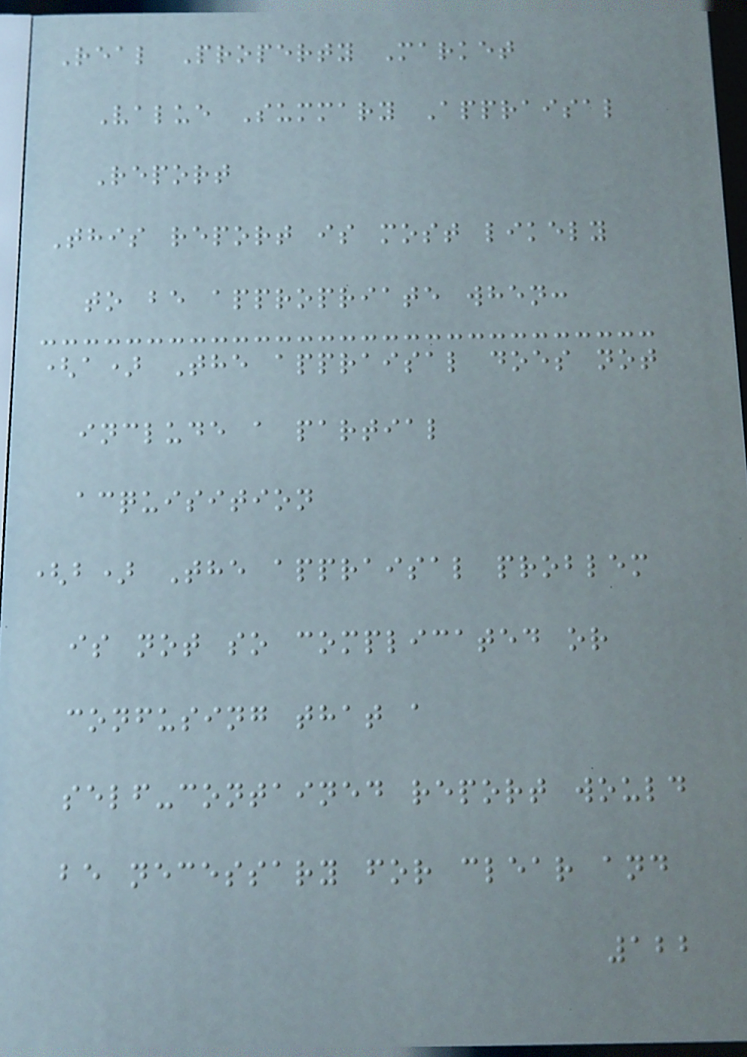Real Property Market
Value Summary Appraisal
Report
This report is most likely
to be appropriate when:
(a) The appraisal does not
include a partial
acquisition
(b) The appraisal problem
is not so complicated or
confusing that a
self-contained report would
be necessary for clear and
122
